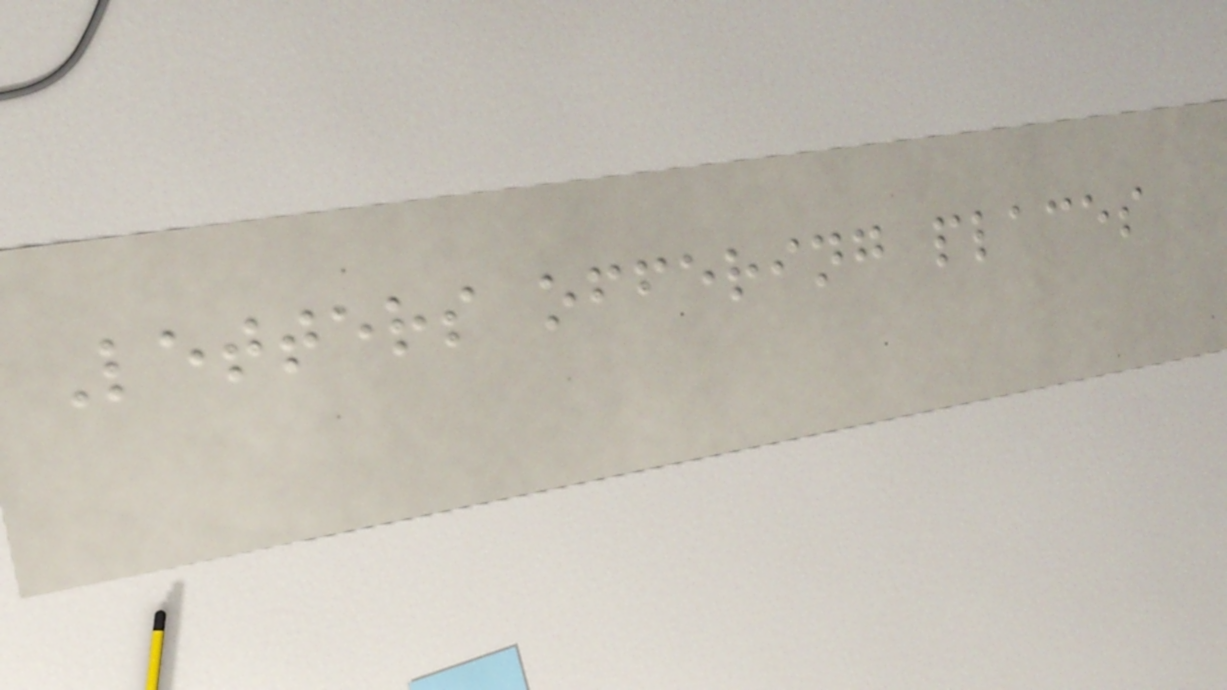Letters offering places
